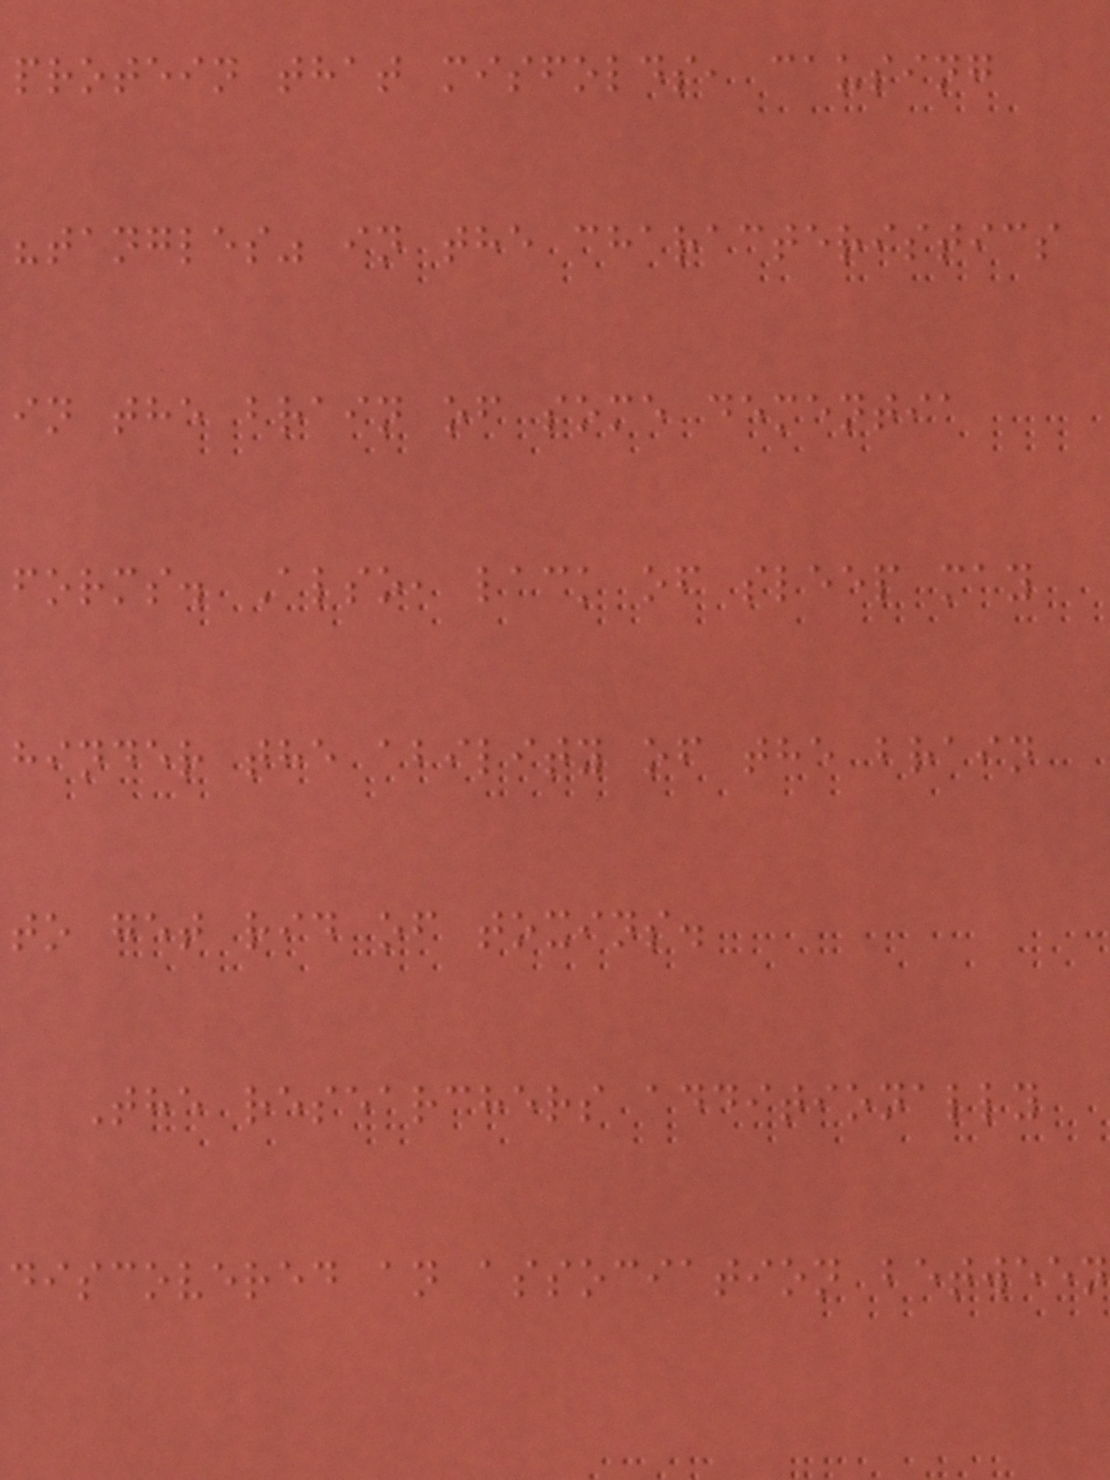protein that misfolds, causing
"tangles" in the characteristics
in the brain of some dementia
forms. Also, lack of sleep may
hinder the ability of the brain
to get rid of toxins.
The researchers additionally
discovered an association between
